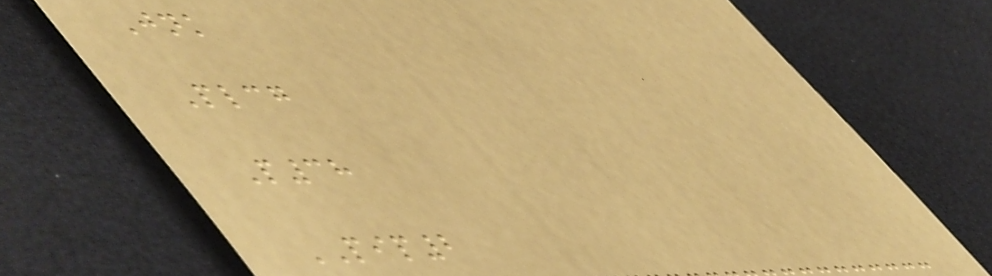Jnk
Plcg
P38
PIP2
